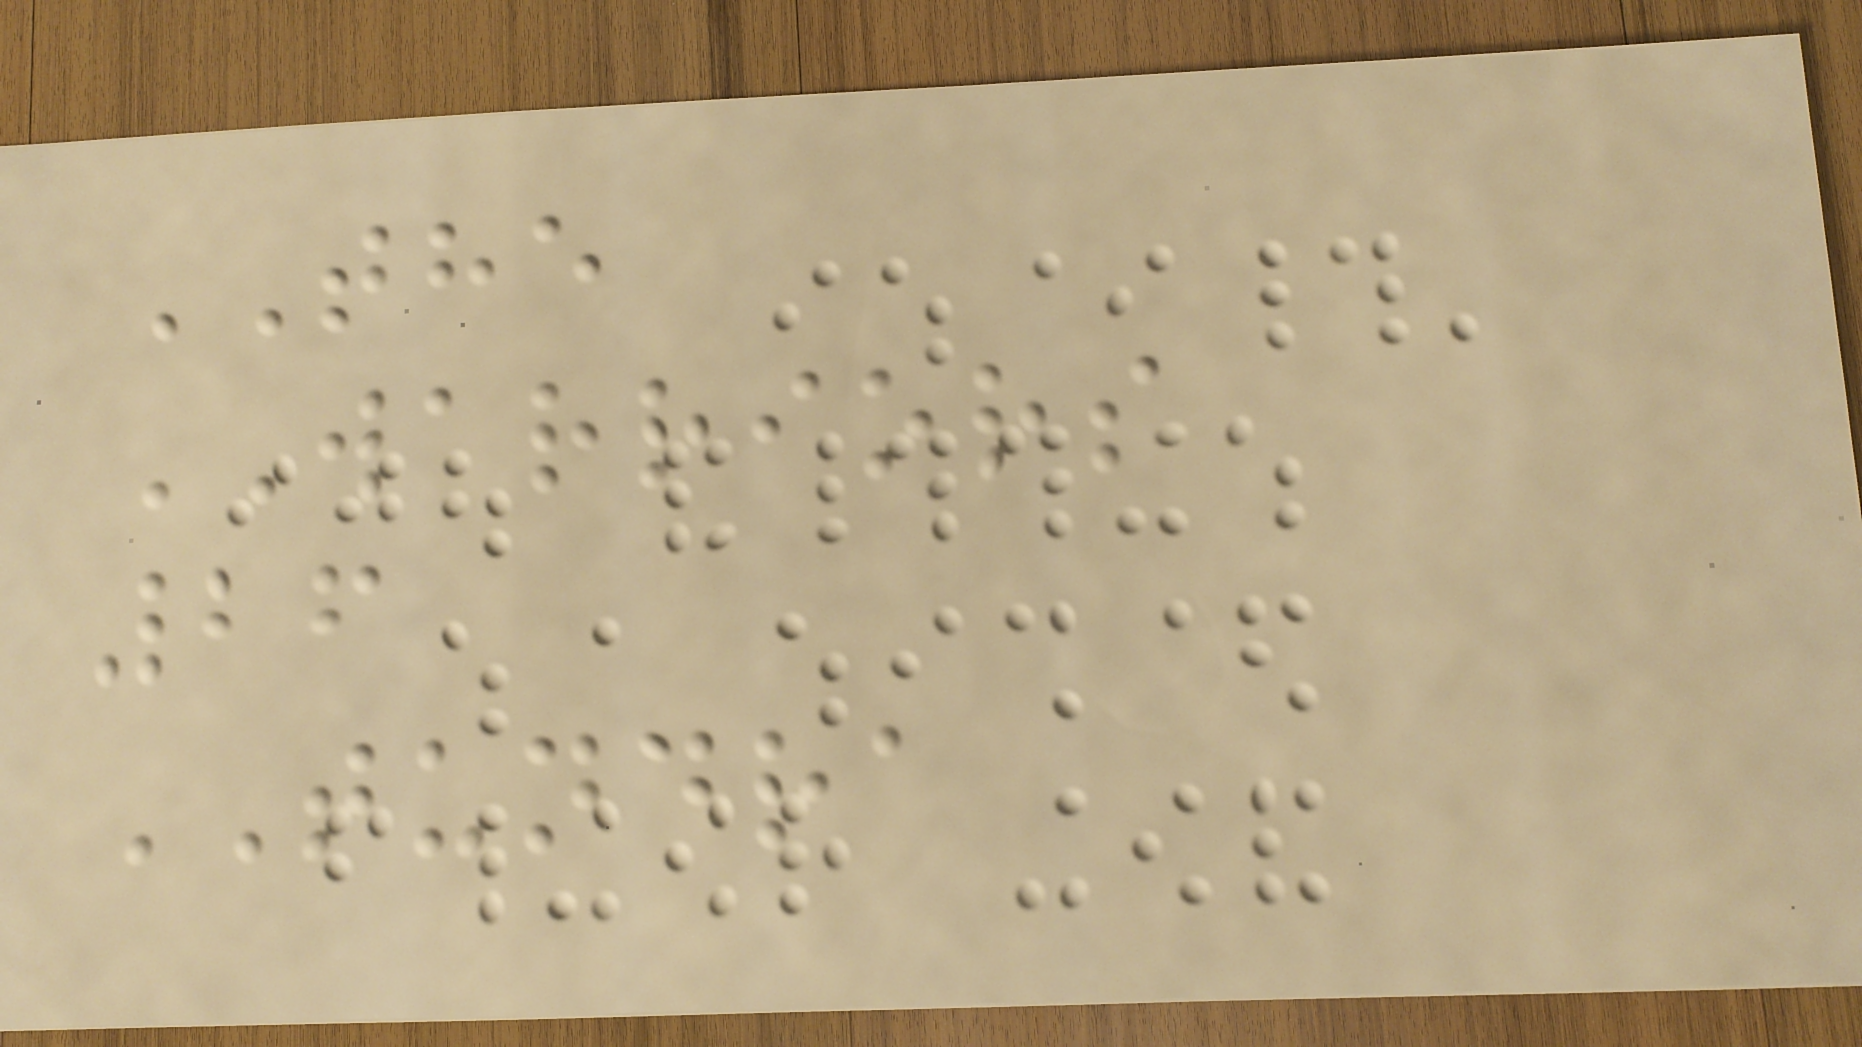THE
WARRIORS
26
TUNDRA
